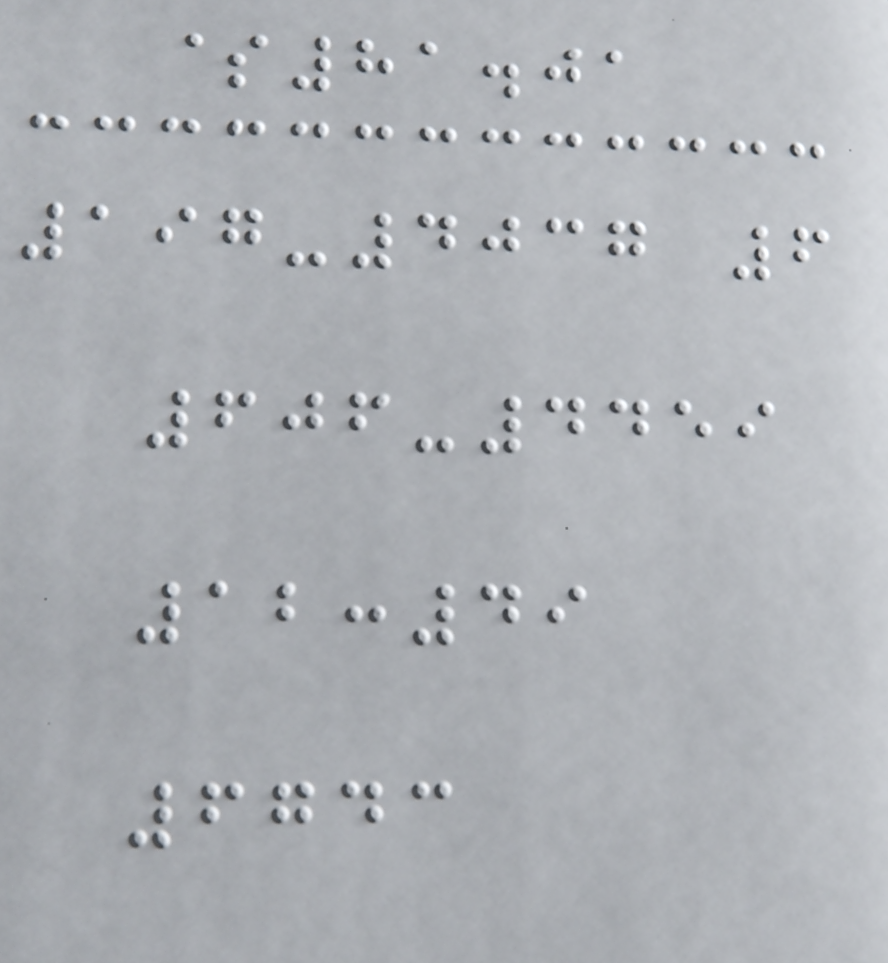$81.01
197-4037 6
606-4459
12:49
6743
